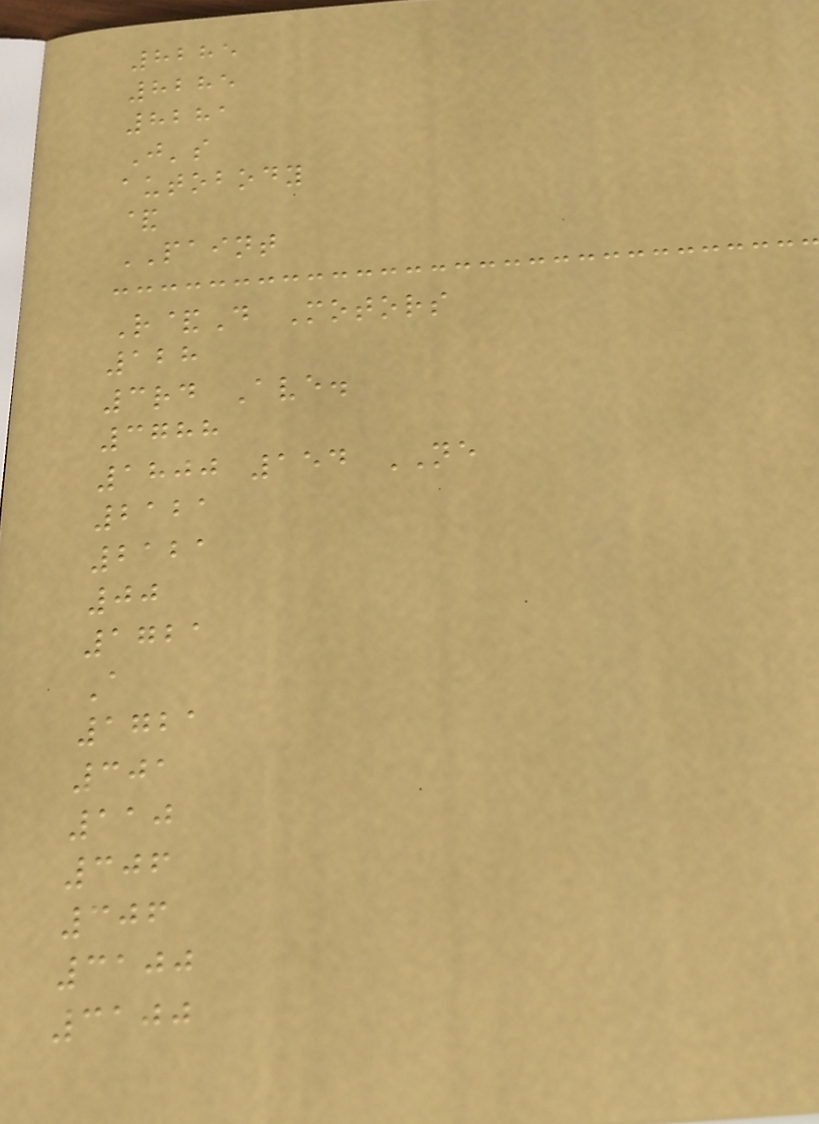8285
8285
8281
J's
autobody
&
PAINT
R&D Motors
128
3rd Ave.
3788
1800 154 NE
2121
2121
00
1721
A
1721
301
110
306
306
3100
3100
